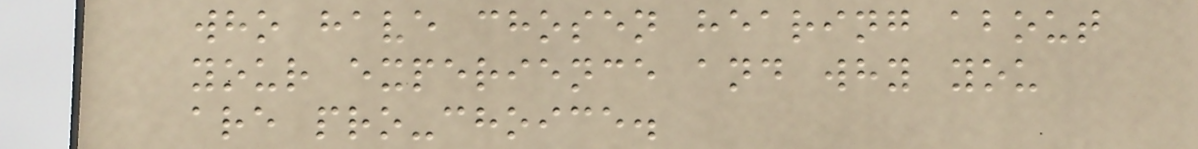who have chosen hearing about
your experience and why you
are pro-choice.
